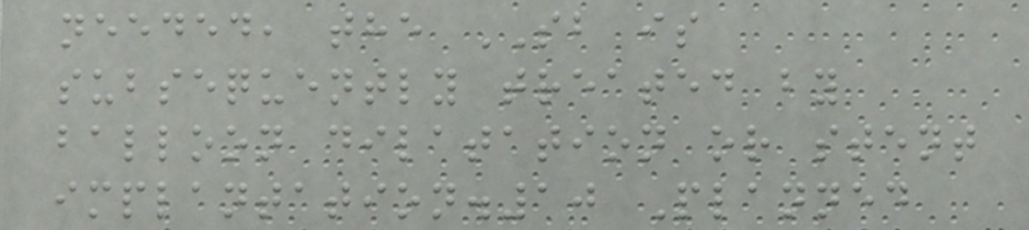needed, the SB is
subsequently treated by
balloon dilatation or stent
implantation.10 Planned
